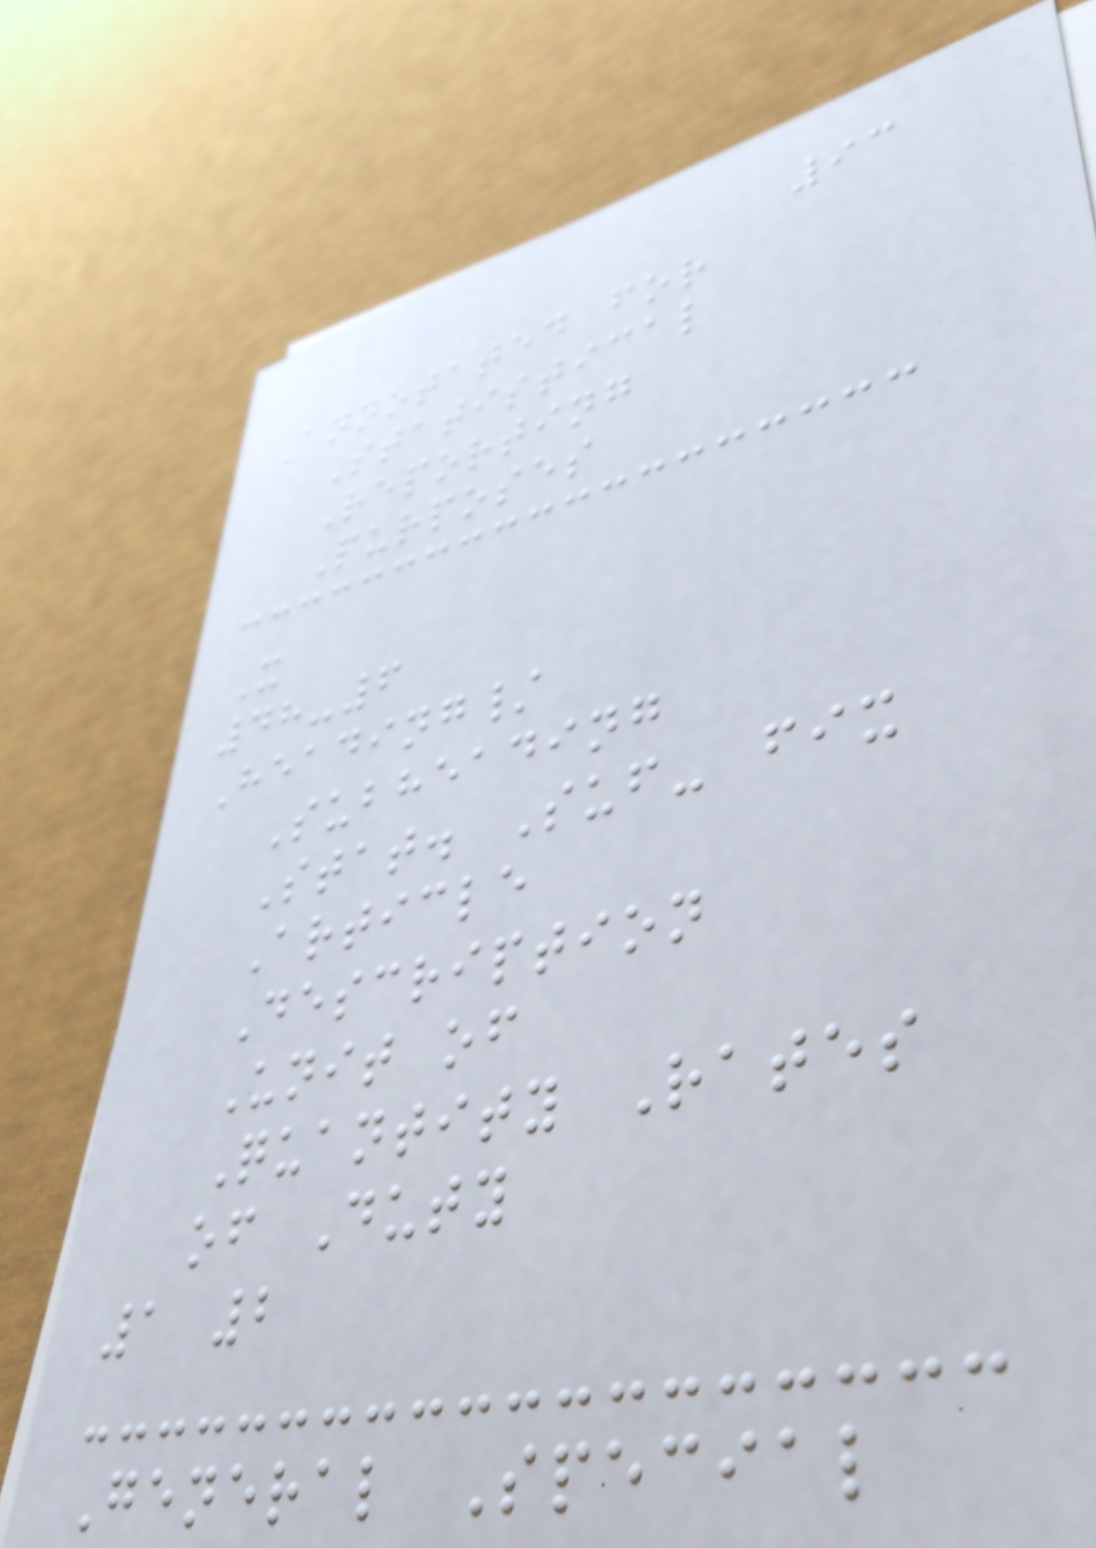93
Annotated for
Statistical
Reporting
Purposes
X
48-6
Heading/
Subheading
Stat. Suf- fix
Article
Description
Unit of
Quantity Rates
of Duty
1 2
General Special
